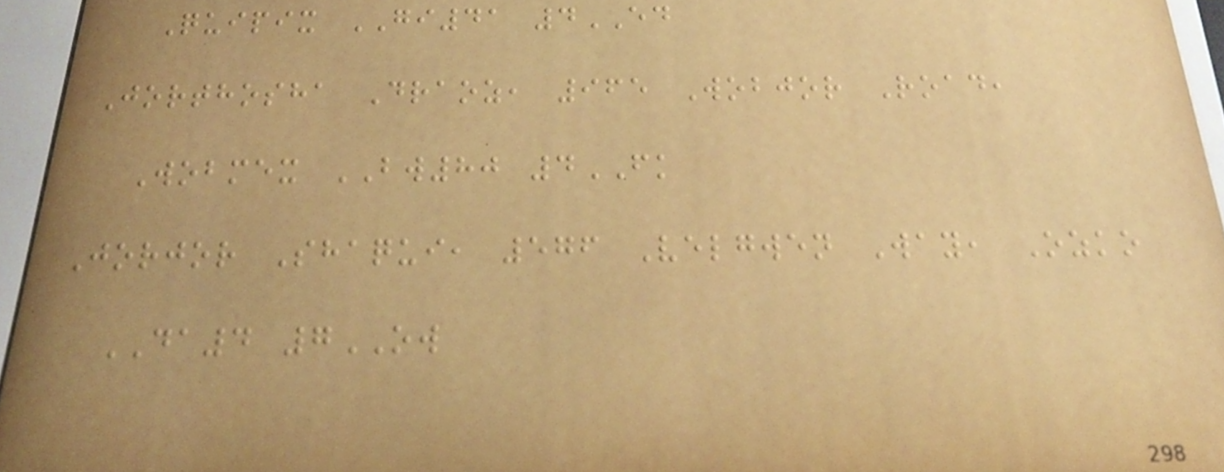Quipix GI41 4ED
Jorthosha Draoz, 965 Wobjor Road,
Wobmex BW80 4FK
Jorjor Shaqui, 576 Velgwen Way, Ozko
DA4 7OW
